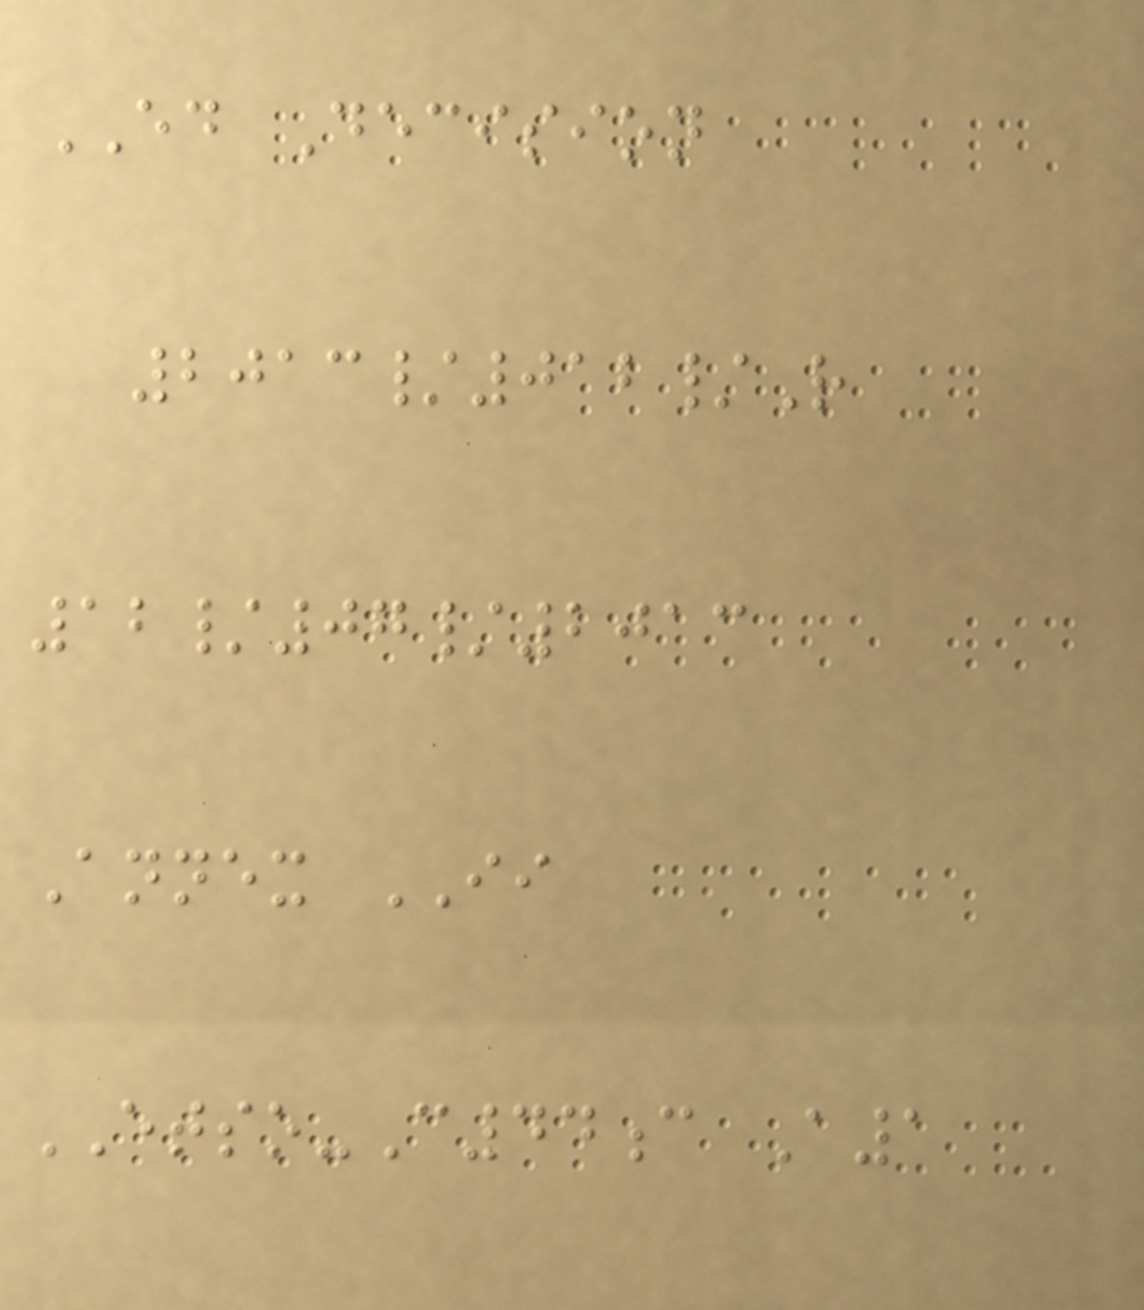ED Decision
2013/012/R
12/07/2013
Annex II
ETSO-C44c A1
